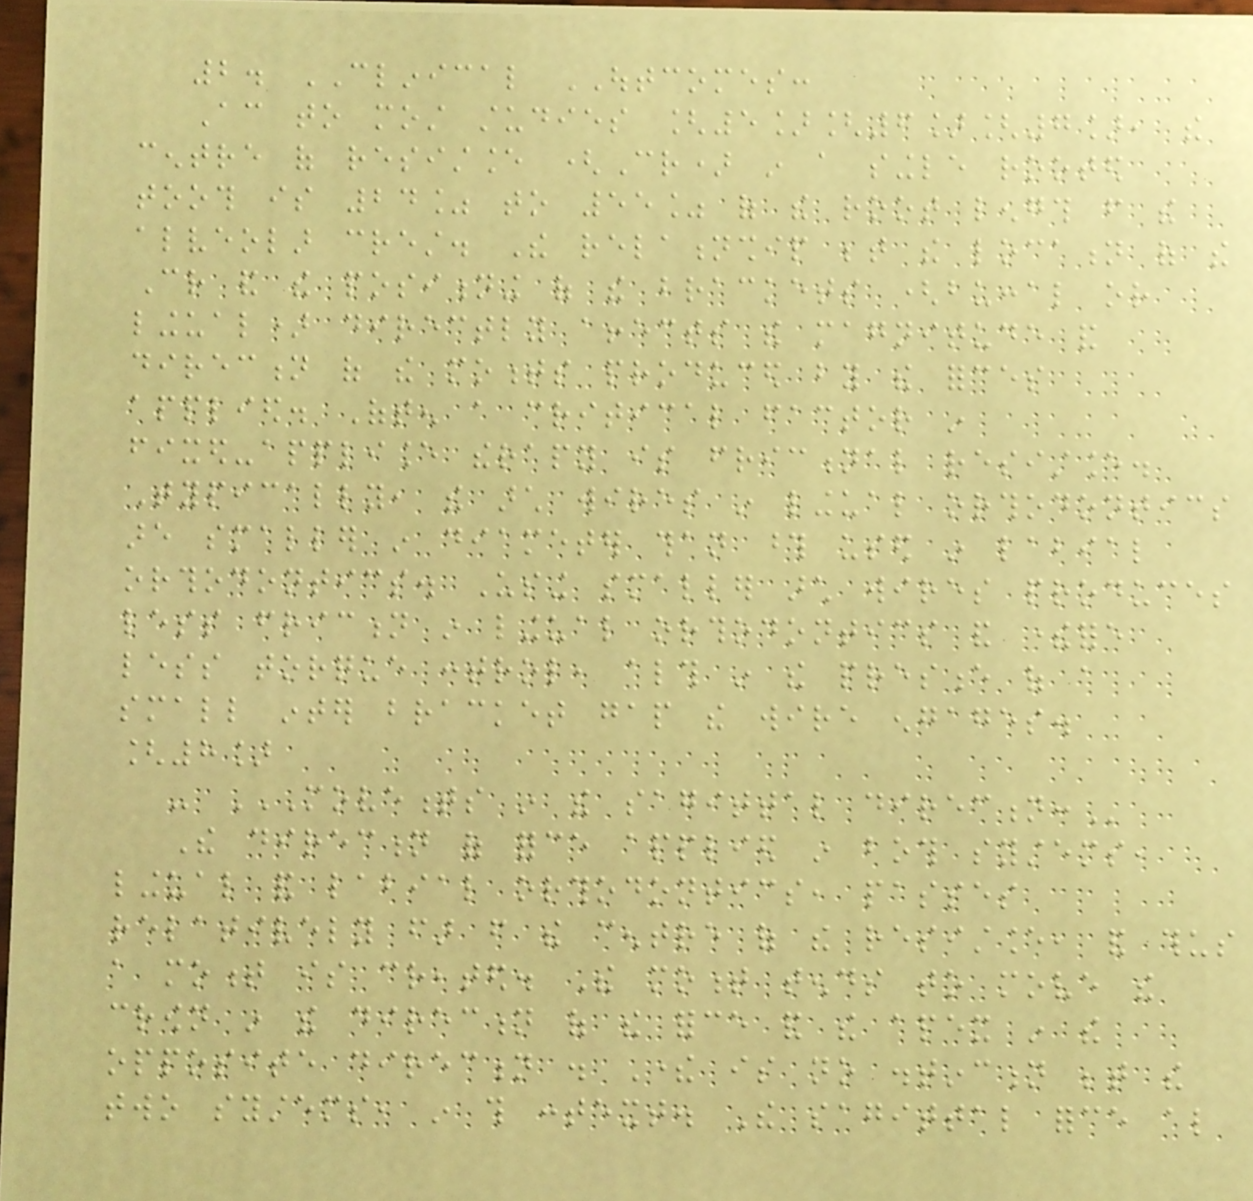2. CLINICAL OUTCOMES:
According to most studies [5][6][7], the
centre of resistance (Cr) in a single rooted
tooth is 24% to 55% of the root length from the
alveolar crest. The relationship between the location of the
Cr and the positioning of the brackets (buccal or
lingual) directly affects the magnitude and
direction of the moments produced by the forces
applied. Often a critical factor in
fixed-appliance therapy is frictional resistance.
Typically, the arch wires in lingual orthodontics
are smaller in diameter than those used in labial
orthodontics. Using smaller arch wires produces
less friction in lingual orthodontics and therefore
less torque control, although in the presence of a
small inter bracket gap the wire engages.
[8]
- MOVEMENTS IN THE SAGITTAL DIRECTION:
The direction of force applied in both systems,
lingual and labial orthodontics, passes
relatively far from the centre of the resistance, and thus
a moment is created. The moment tends to move the
crown in the direction of the force and the apex in the
opposite direction . There is no distinction between the
two systems, in this context. The sagittal force also
